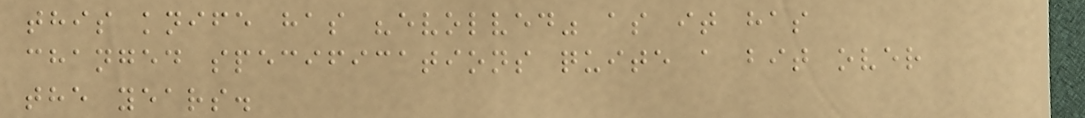this knife has "evolved" as it has
changed specifications quite a bit over
the years.
